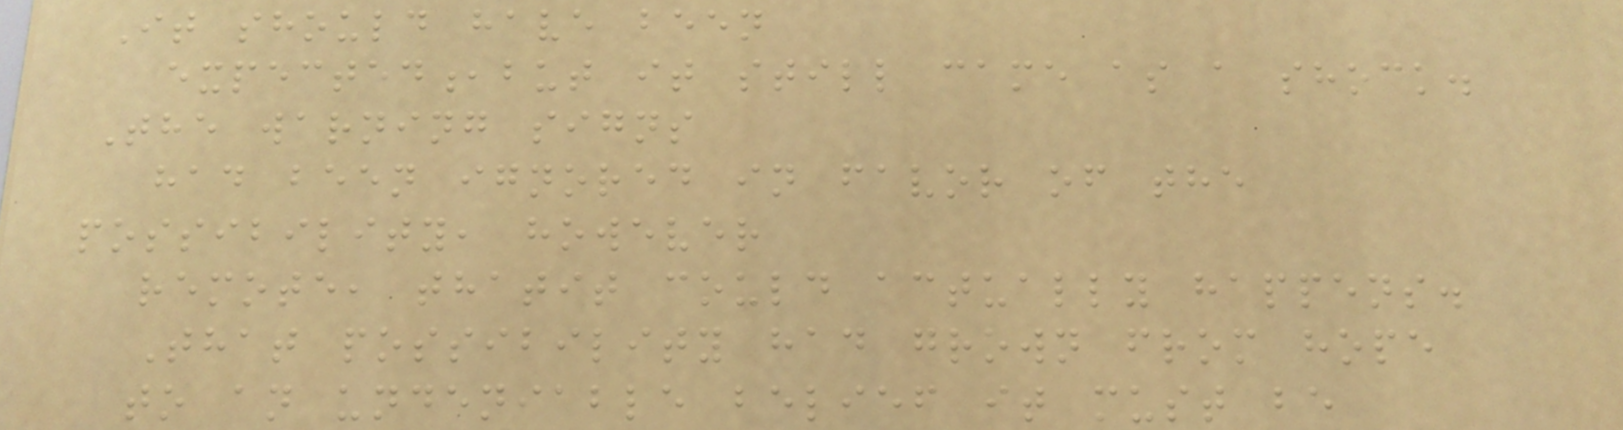It should have been
expected,but it still came as a shock.
The warning signs
had been ignored in favor of the
possibility, however
remote, thatit could actually happens.
That possibility had grown from hope
to an undeniable belief it must be
